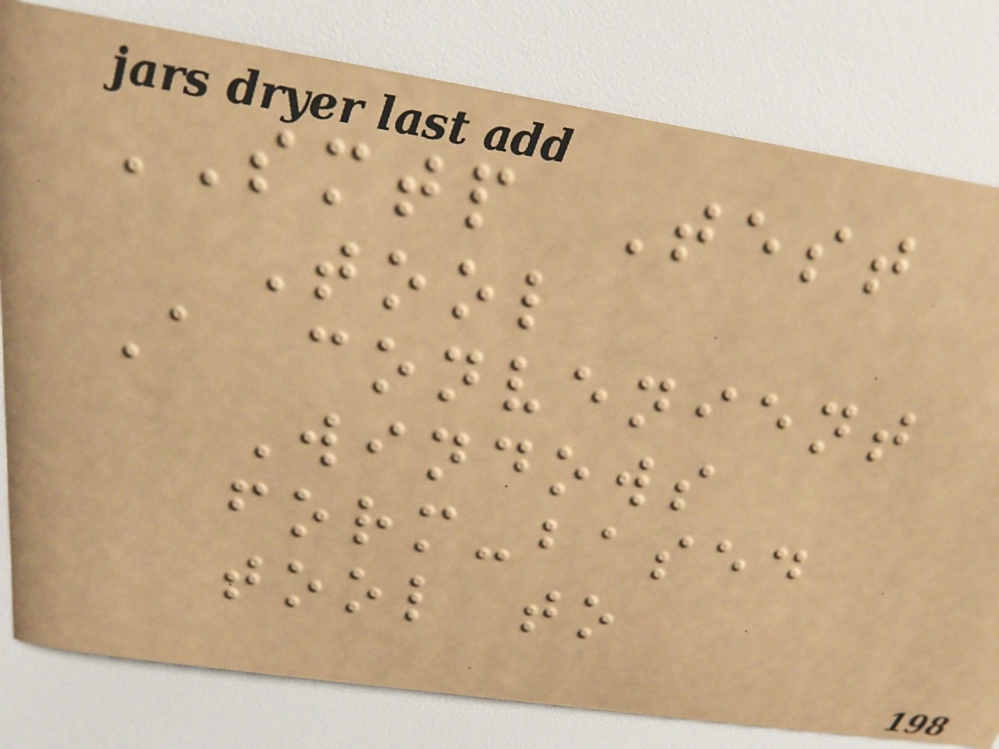SMTP Test
Tool
A convenient
Windows
form-based
tool to
